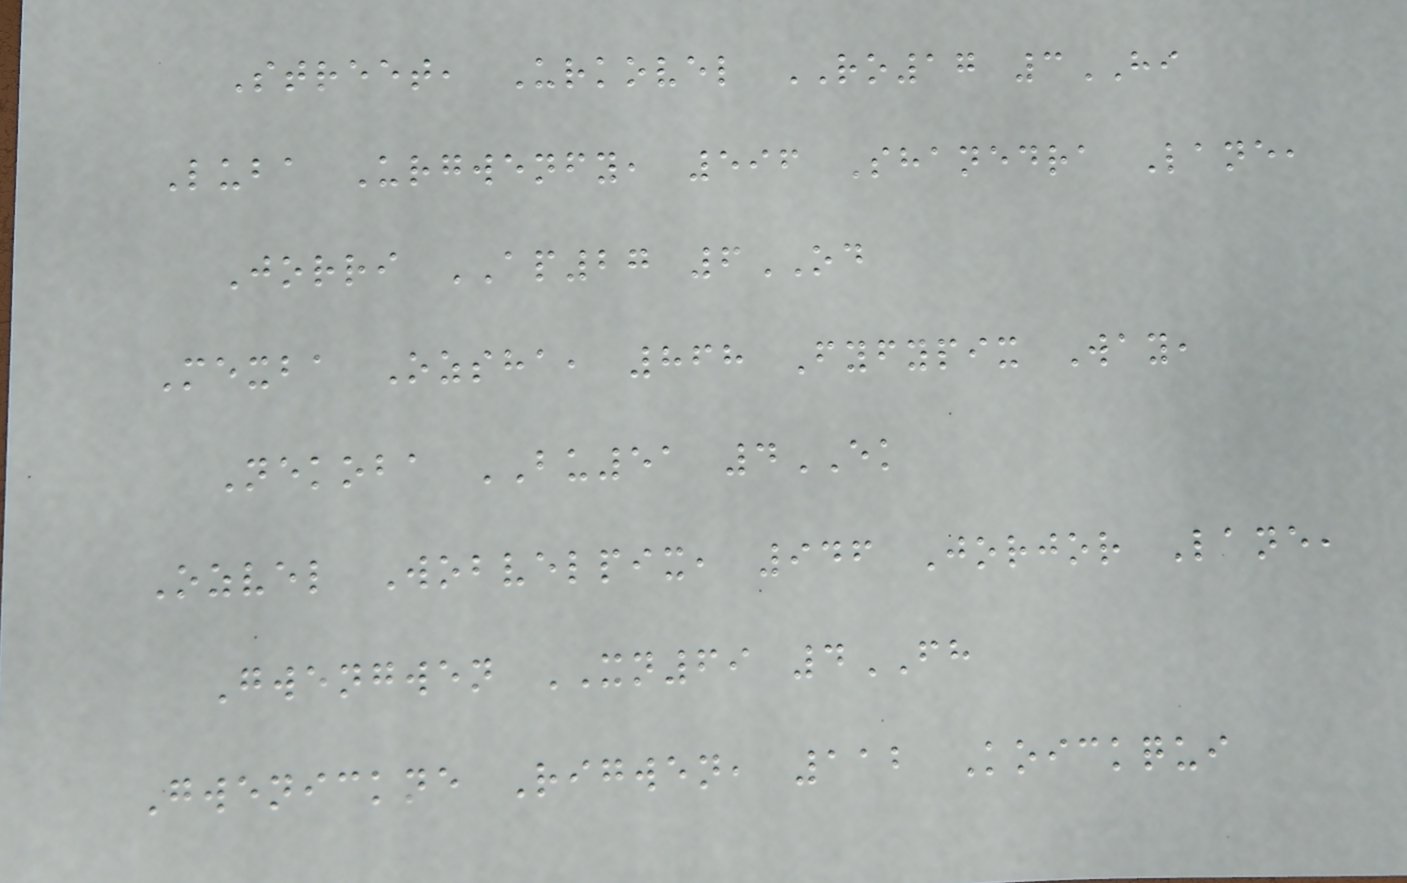Street, Urkovel RO17 3HI
Luba Urgwenfy, 596 Shanedra Lane,
Jorri AP27 6OD
Mexba Ozsha, 868 Fyfypix Way,
Nekoba BU51 4EK
Ozvel Wobvelpix, 946 Jorjor Lane,
Gwengwen XN69 4FH
Gwenickne Rigwen, 112 Koickqui
